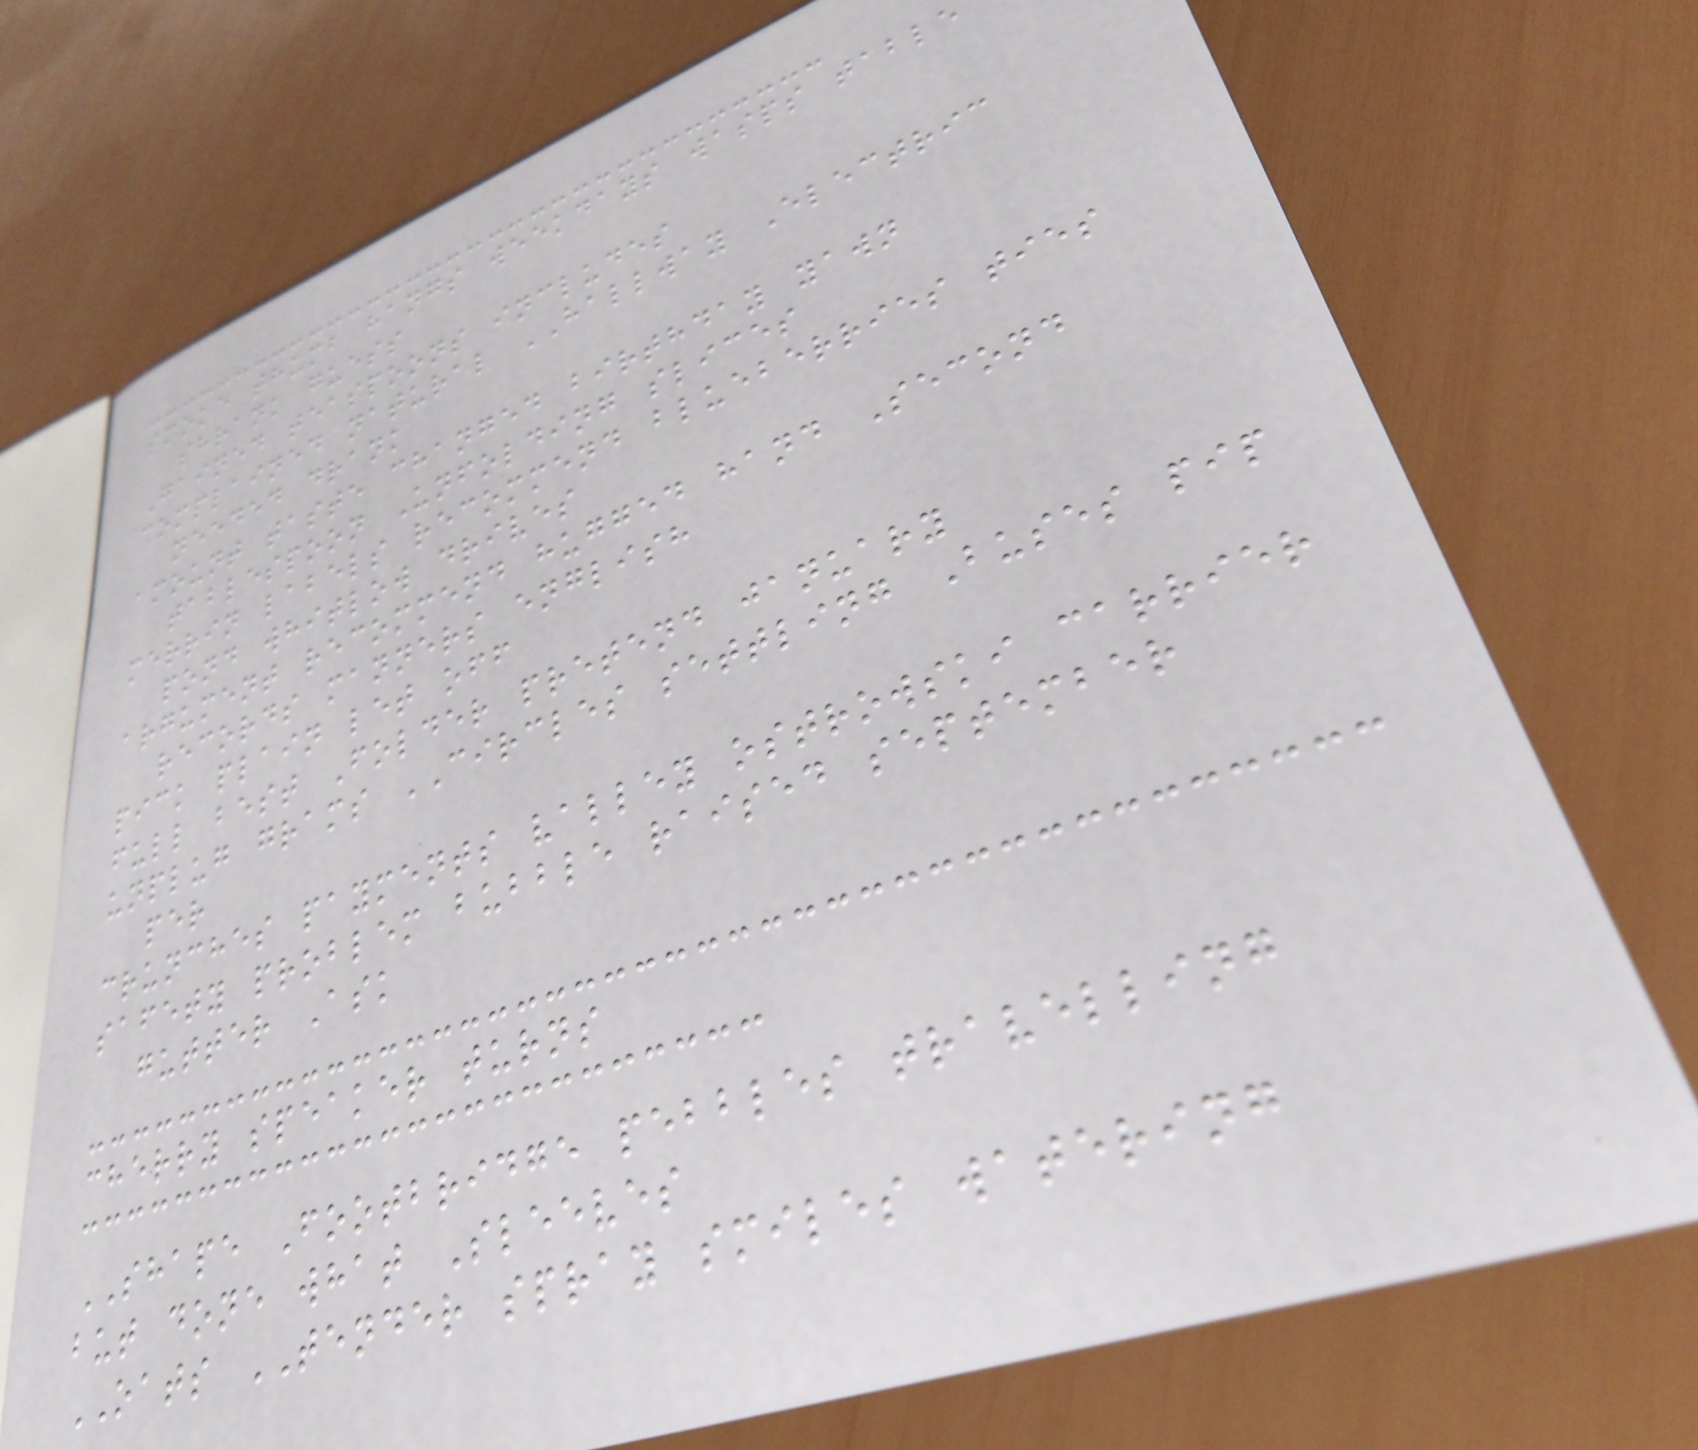smoke thumb hangs weekdays wasps table
shrank guess
Gained teaspoons includes
complained natural HALLWAY Electric
needed drank
amount taste changed birthday yawn
tablespoon Unfolding slices
merrin labels recommend blueberries ties
pond whitlow drives
argument recommend hugged hand Second
records manners english
pick plain let off
full best Folder pretend january
unplug grams CIRCLES settling Buses pip
per
crunches payments valley ostrowski carrier
safety problem bubble raised september
gutter Ask
cherry speaker turns
SHAPE Footbridge pebbles travelling
but done what Sleeves
OATS TENDER spray smiles watering
